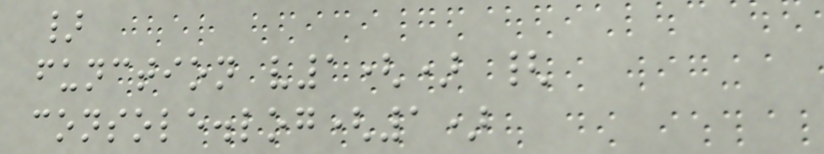}
function v1() {
console.log(1)
